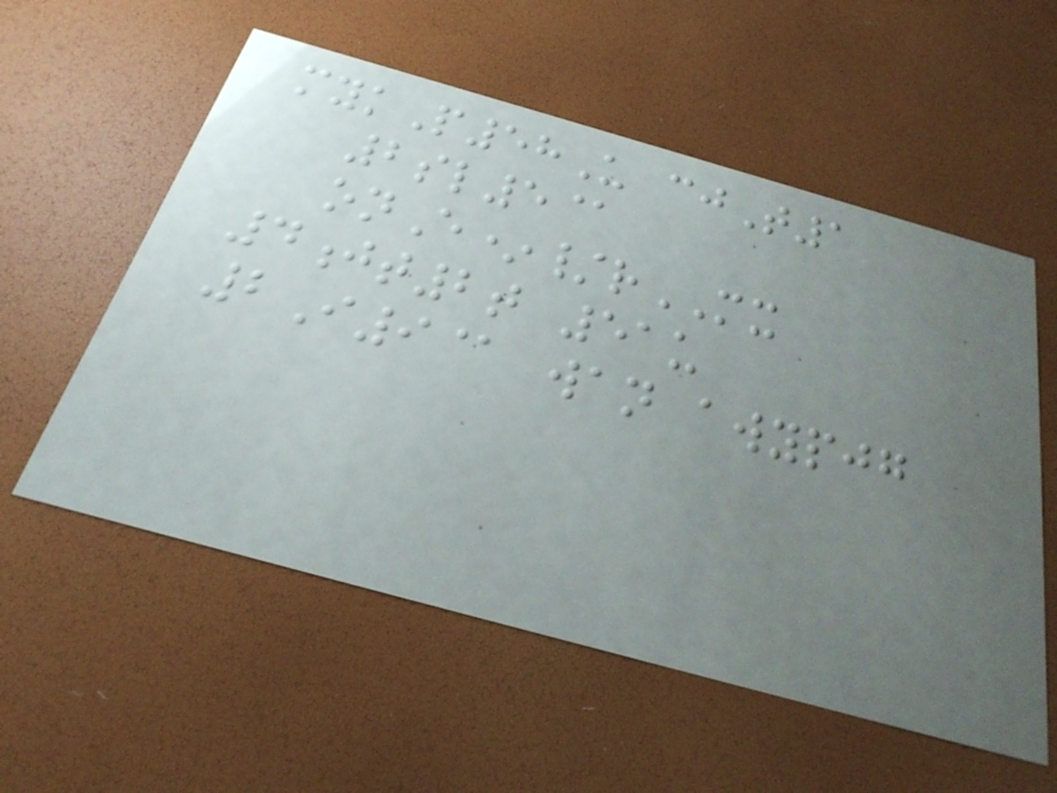mykP58U cjT1
2sl5@
onE*/rMX
4jt2t 51u
2I9@ wan awypjg
